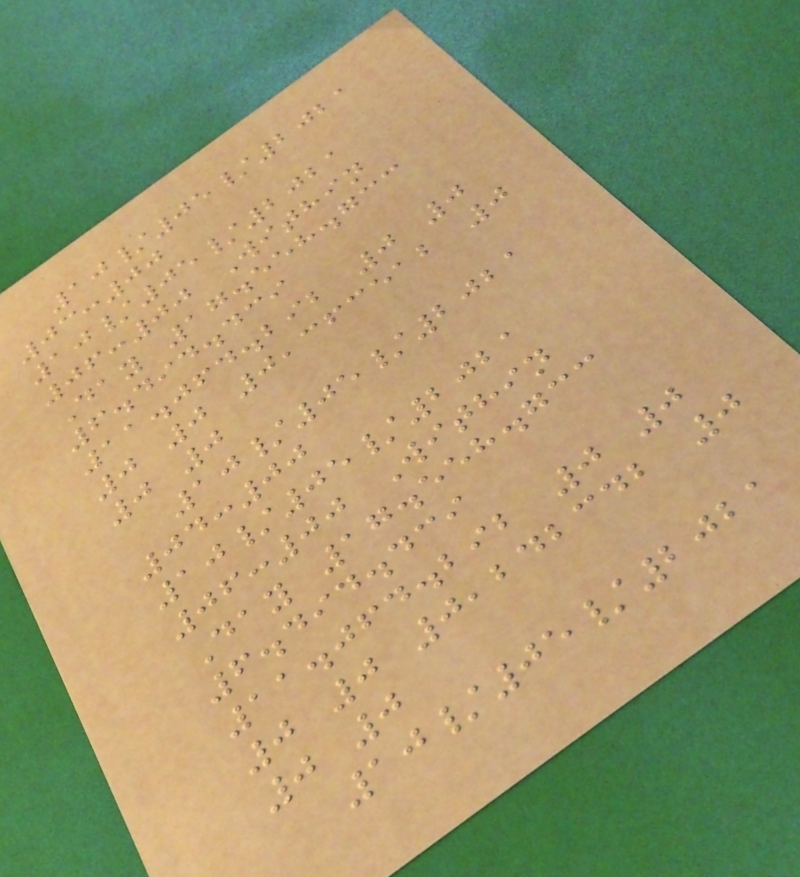10/05/2021
03:00
10/05/2021
06:00 Within
Day 17.558.733
6.494.439
11.064.292 0 0
0 0 0,363512 0
0 0
10/05/2021
04:00
10/05/2021
06:00 Within
Day 17.558.733
6.494.439
11.064.292 0 0
0 0 0,242342 0
0 0
10/05/2021
